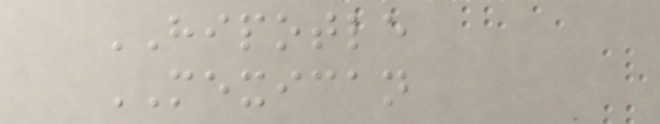HIPOTLE
MEXICAN
